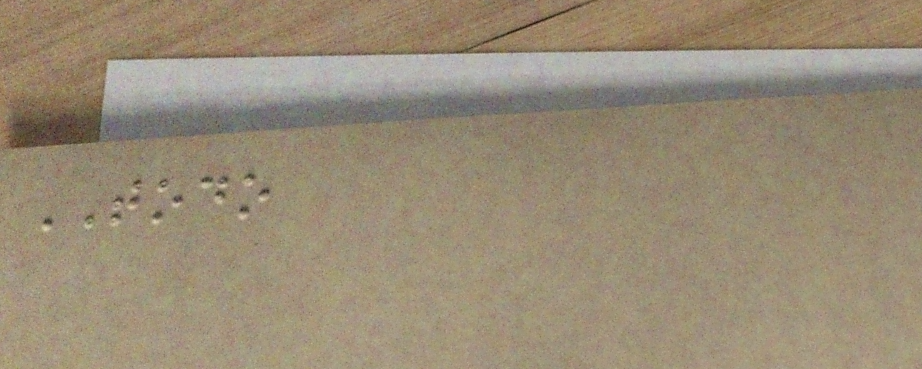TODO
